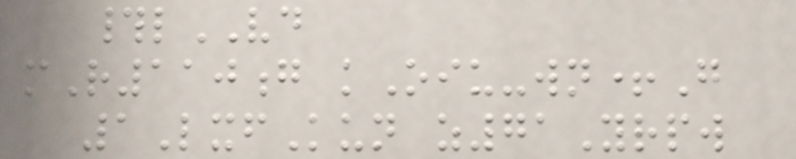#lVD
mR110g kOiu-wn+G
1LxfKun z71Yrpw
